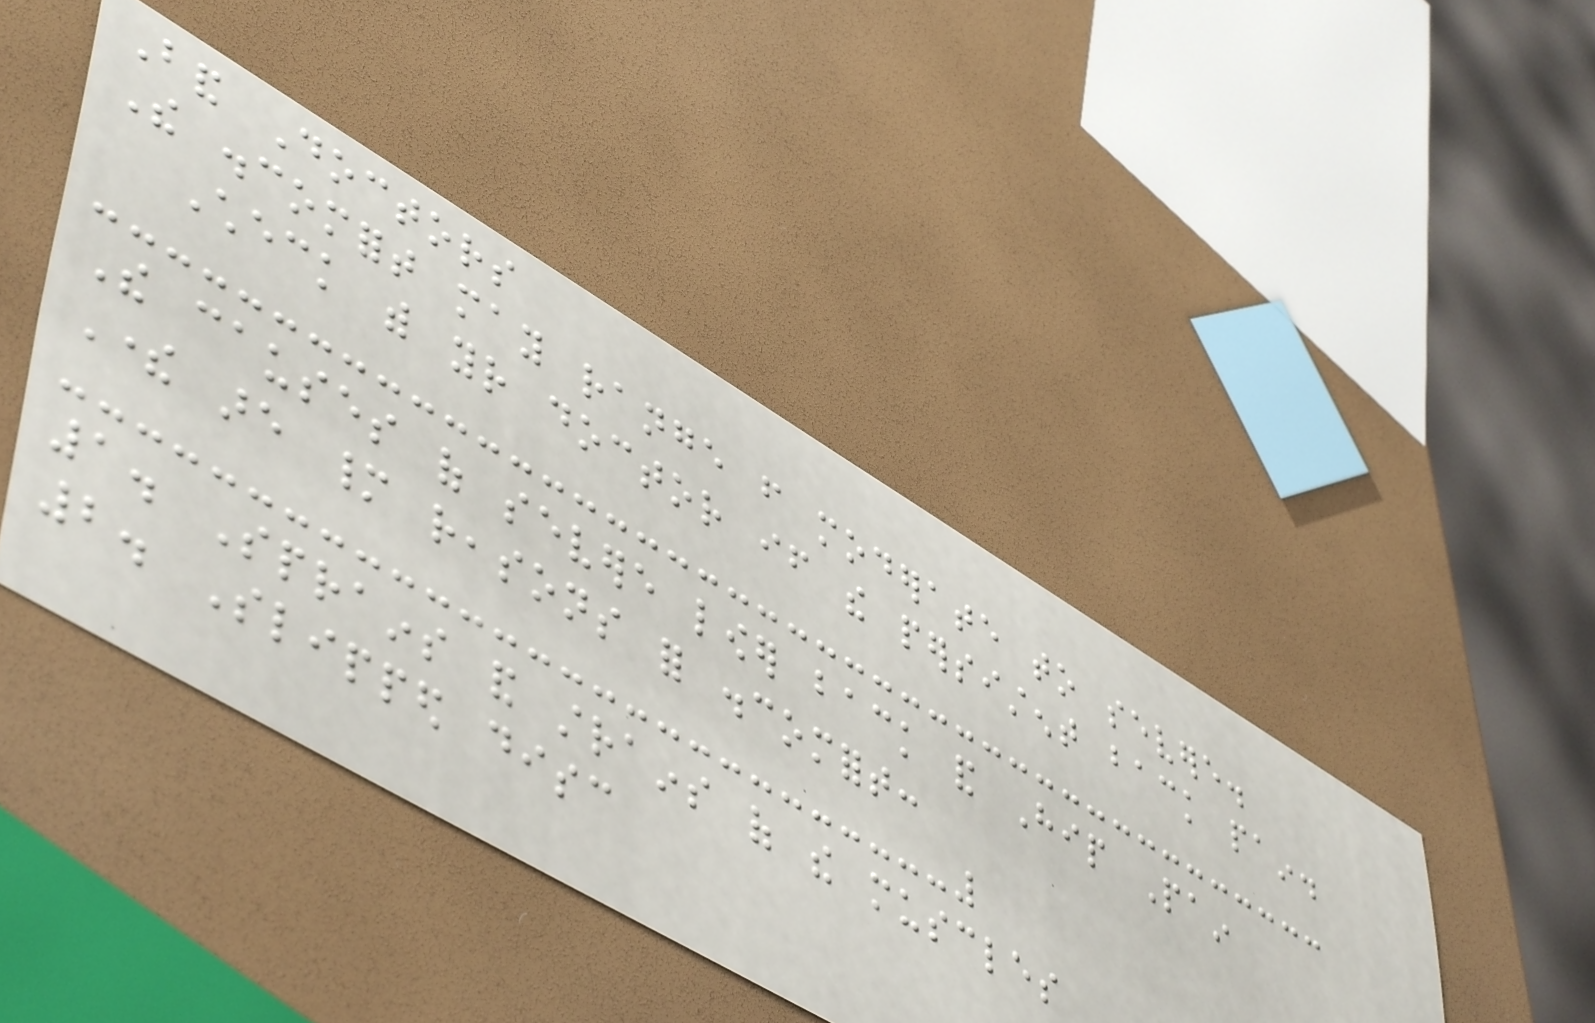Band Doctors
The discomfort may range from moderate to severe.
Check with your doctor if the persistent back pain.
The causes of severe lower back and Hip Pain
There are many reasons for discomfort:
1. Sprains and strains of the muscles
2. Slipped disc
